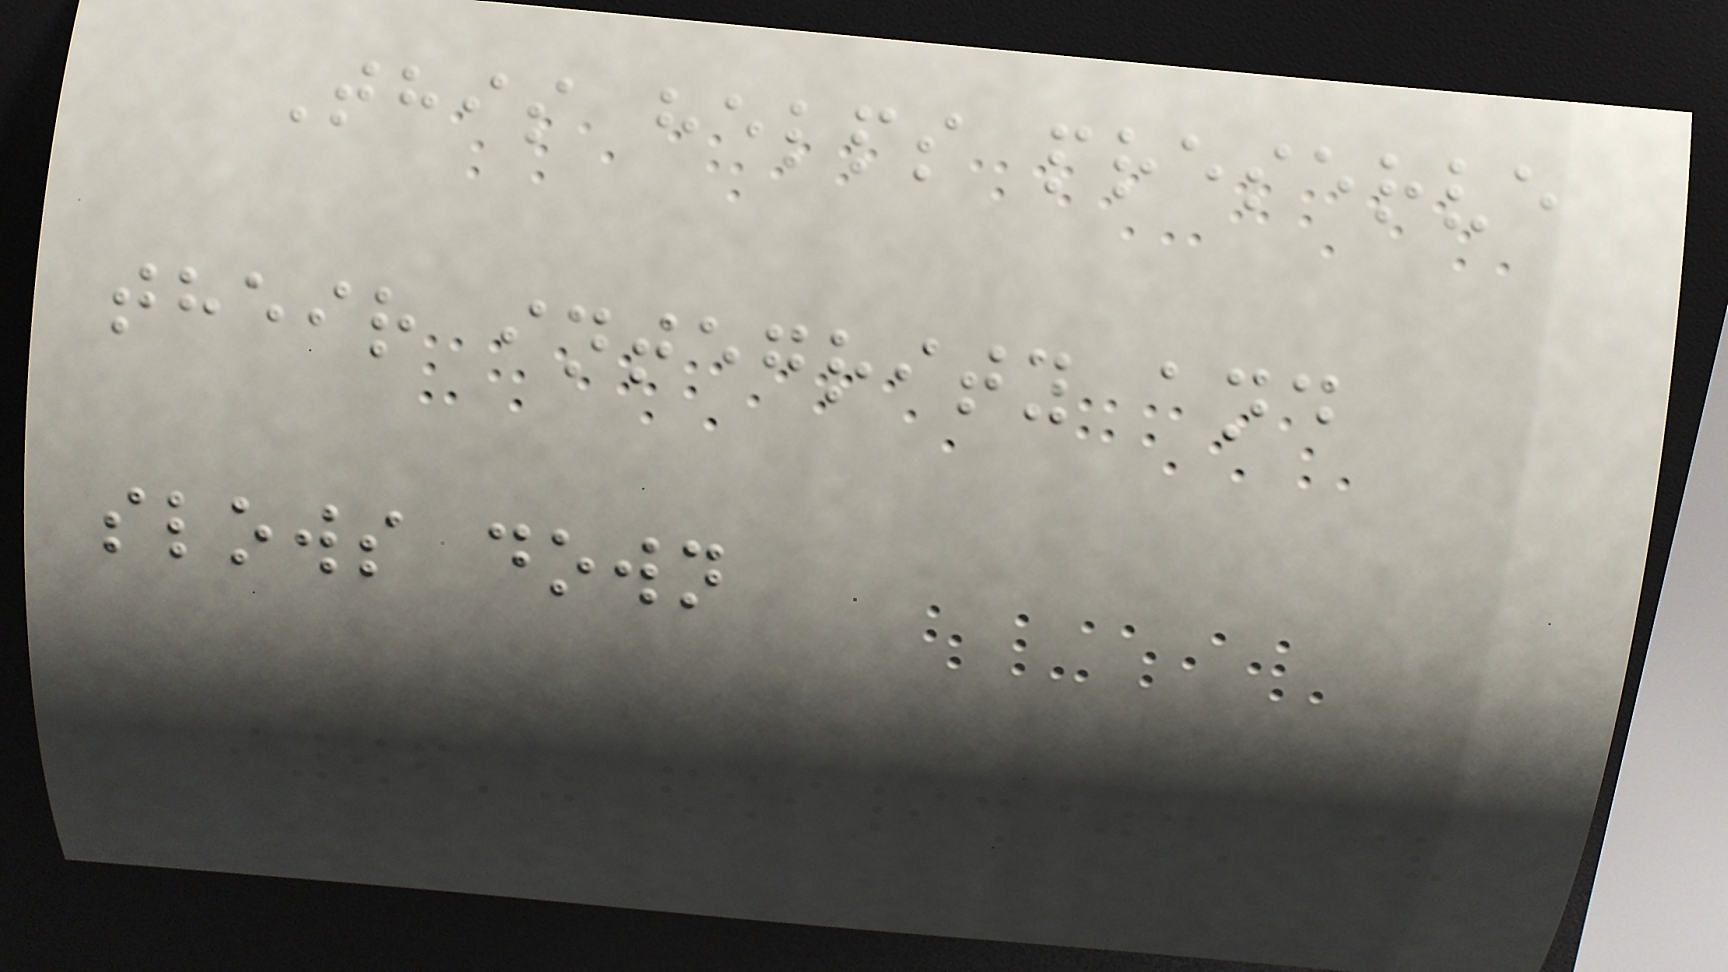This helps preserve
their integrity and
slows down
